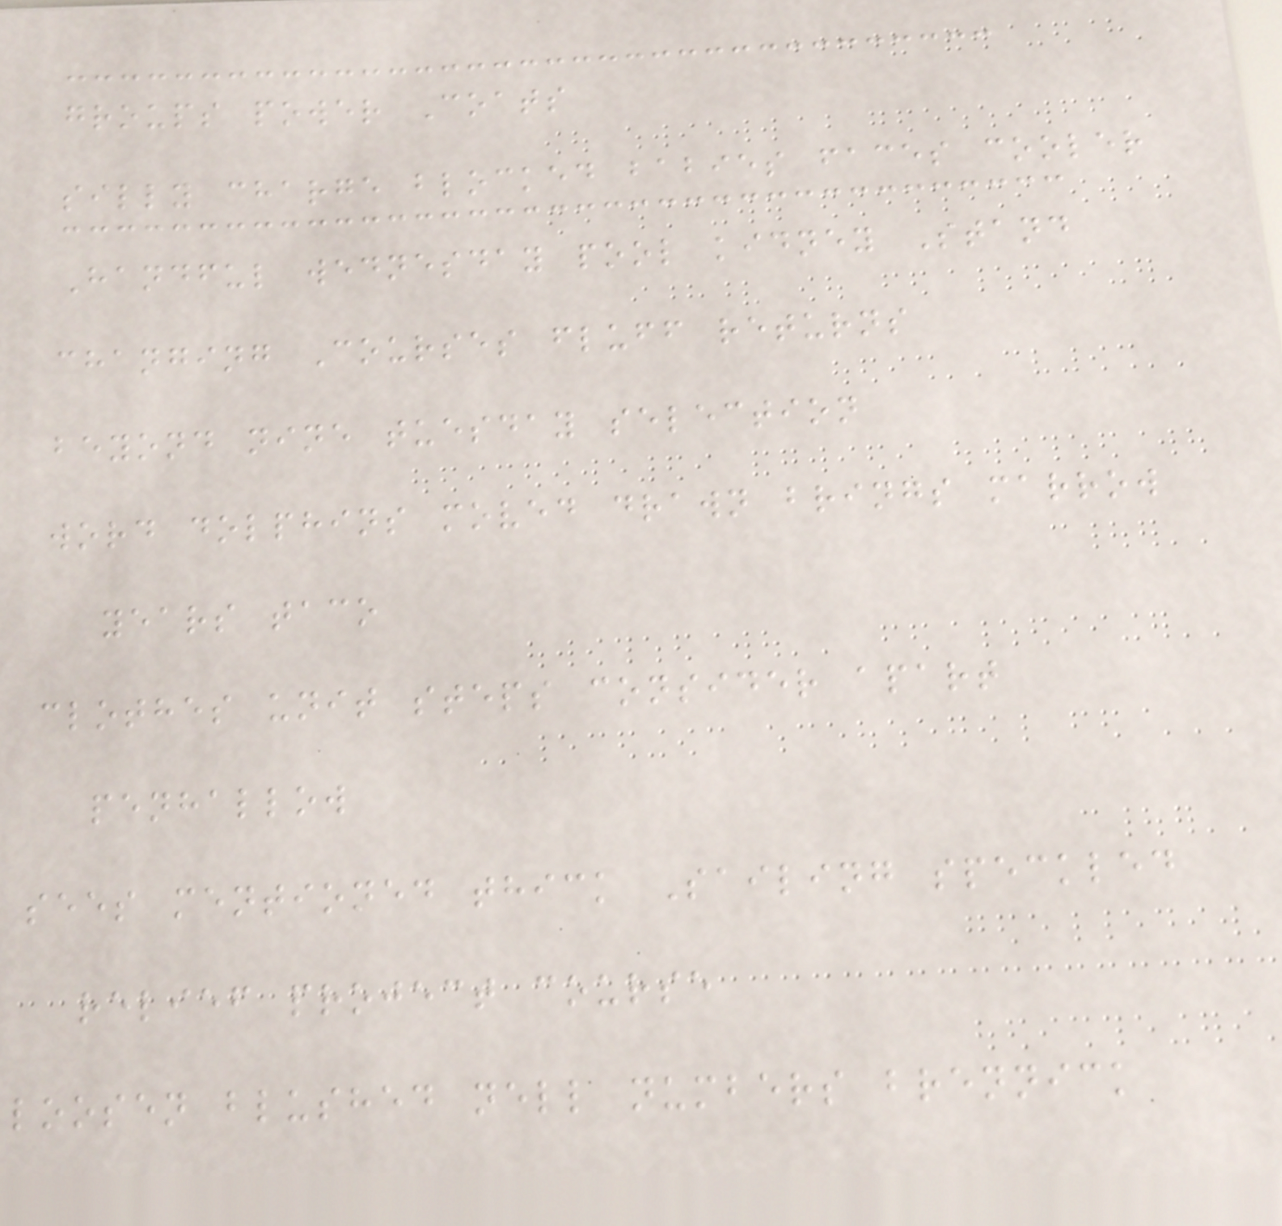groups power Coats
silly charge blocked babies faces cooler
Handful wednesday pool kidney Stand
changing Courses fluff returns
beyond nine tuesday selection
word dolphins moved drawn brings marrow
years taco
clothes unit steps consider apart
penhallow
sees mentioned thick Sailing speckled
relief project course
loosen blushed nell numbers brennick
